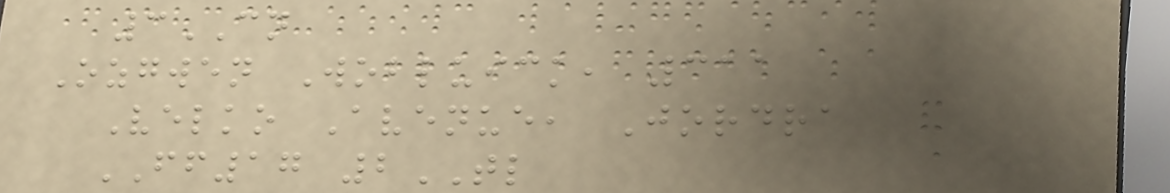3CN
Ozgwen Wobluick, 311
Velko Avenue, Jordra
FF17 2TL
